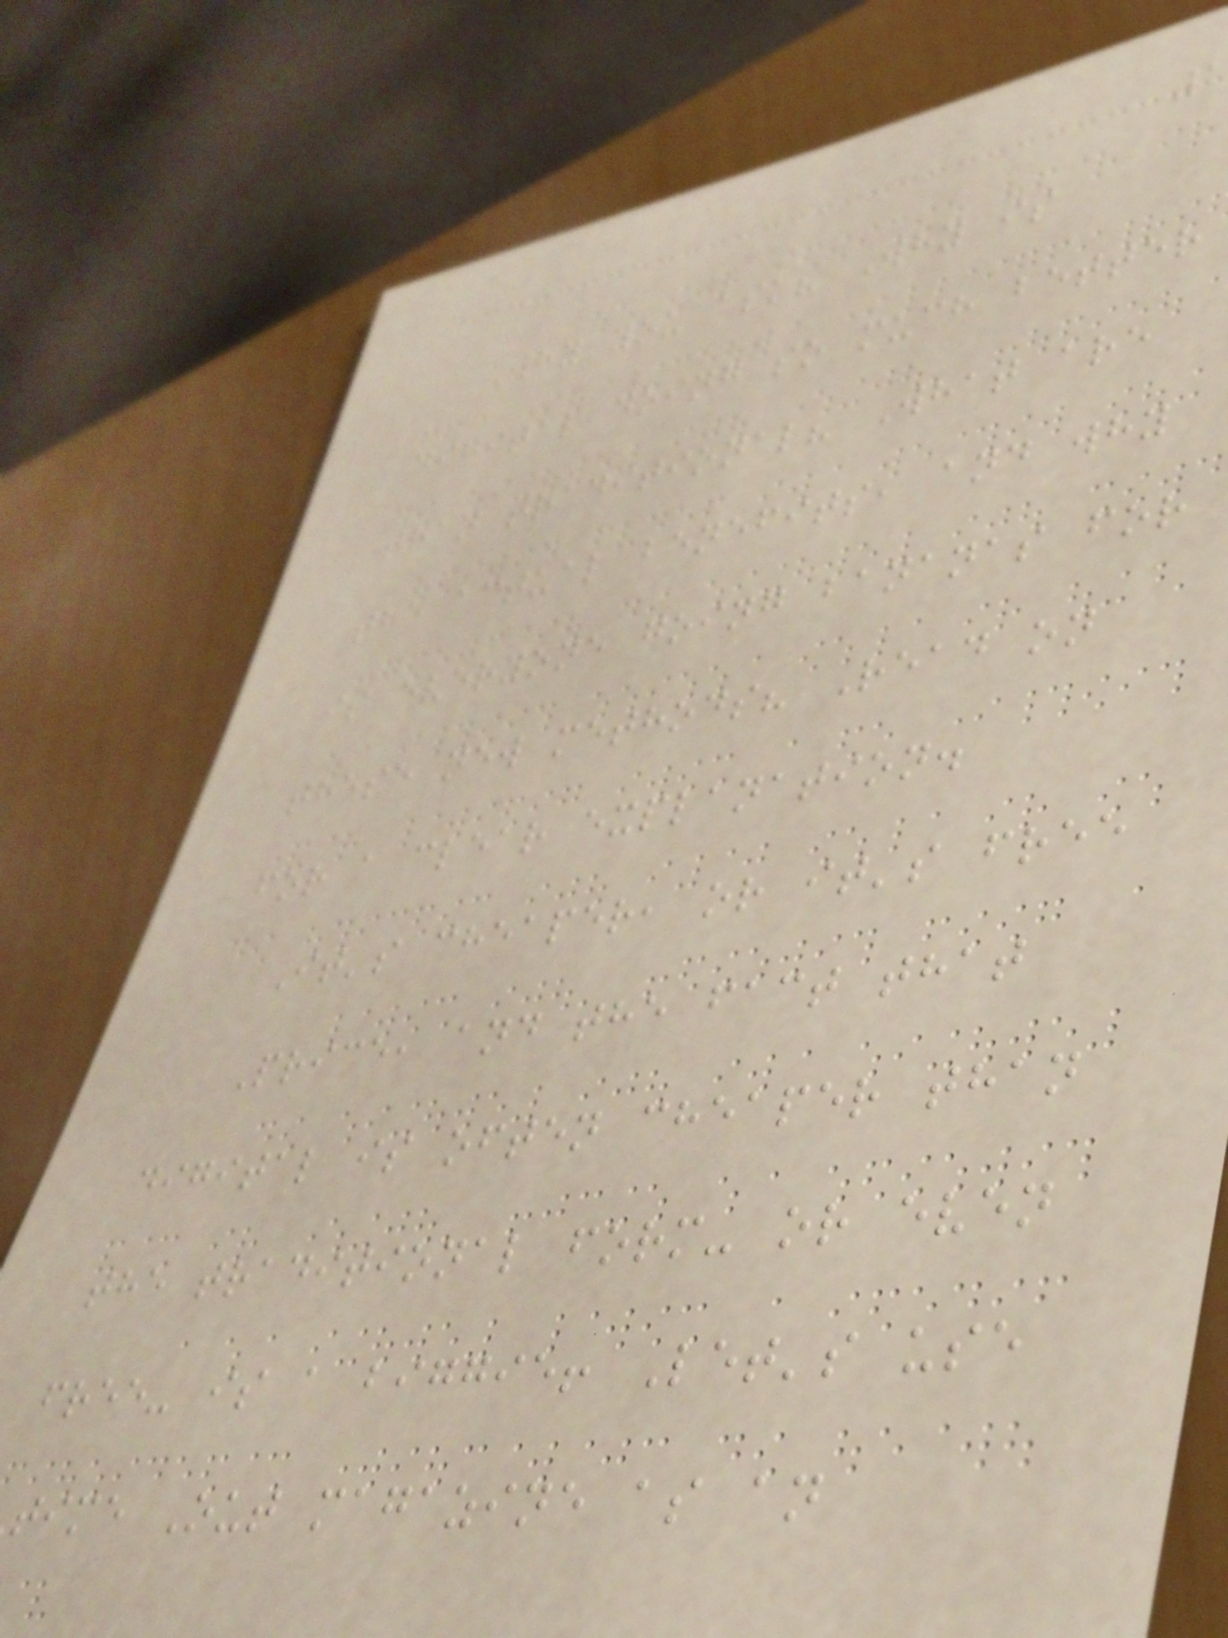Why you ask? Why is
digital doing so much better
than traditional? What are
the actual benefits, and why
is everyone going bananas for
these new methods? Read on
for a clear explanation.
It's cheaper, or it's free
Price, and the fact that
digital is often cheaper than
the traditional form- or even
free- is a biggie! Let's use
time Out magazine as an
